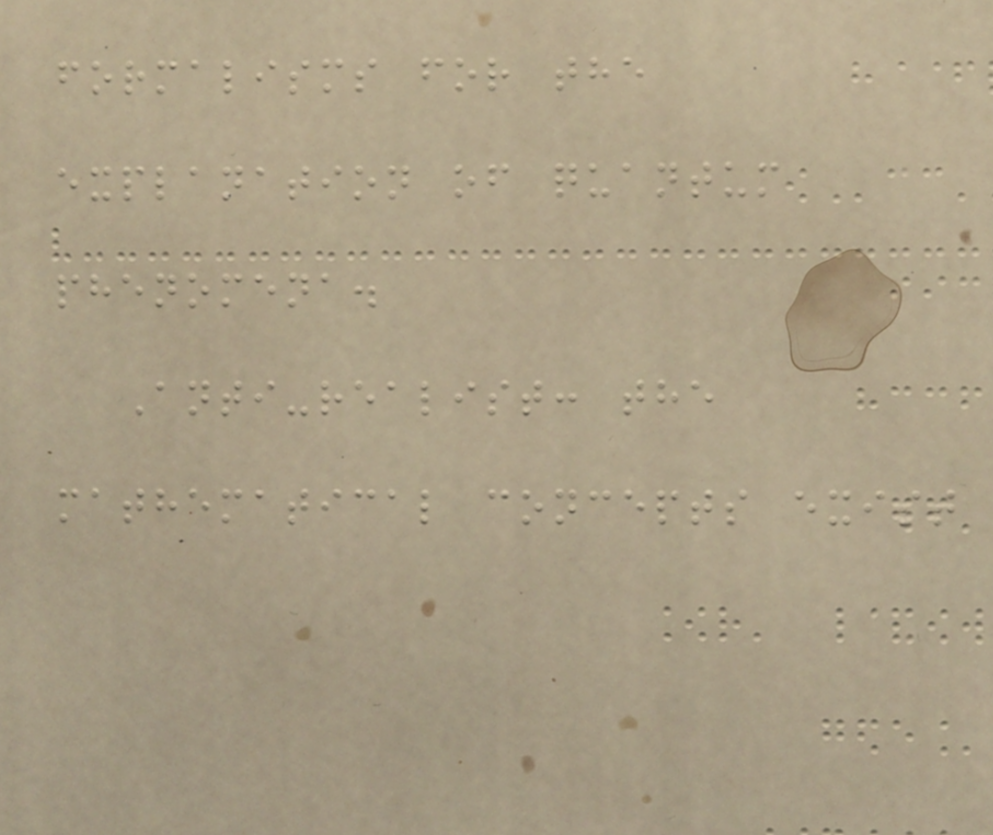formalisms for the
explanation of quantum
phenomena.
Anti-realist: the
mathematical concepts exist
